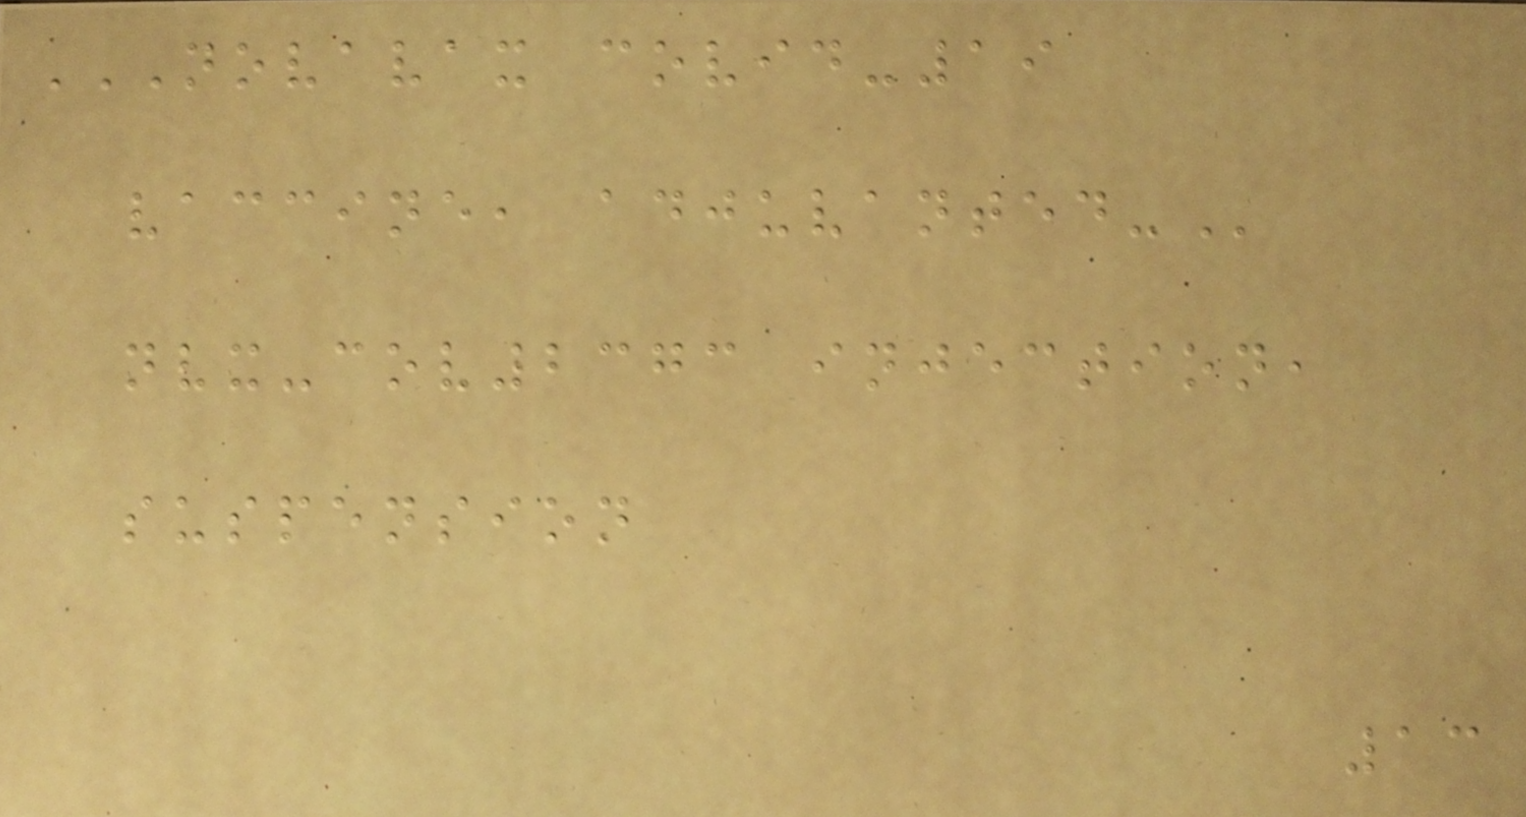NOVAVAX COVID-19
VACCINE, ADJUVANTED-
nvx-cov2373 injection,
suspension
13
